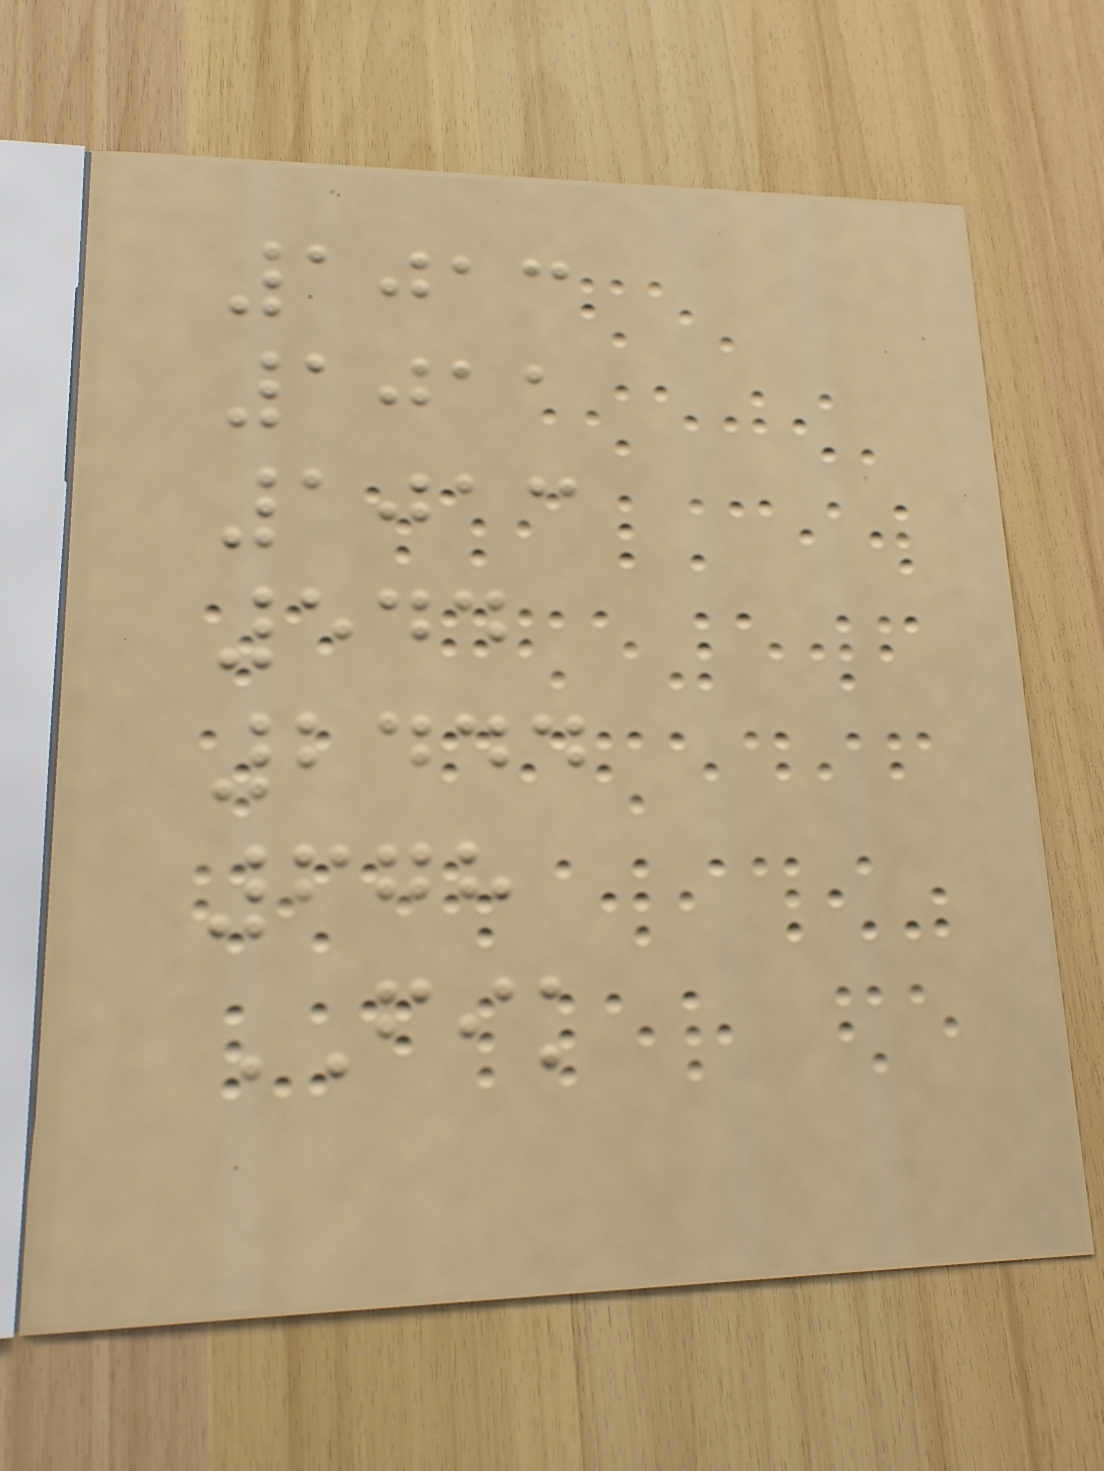1013
1011
1013
544
2444
678
FIK
